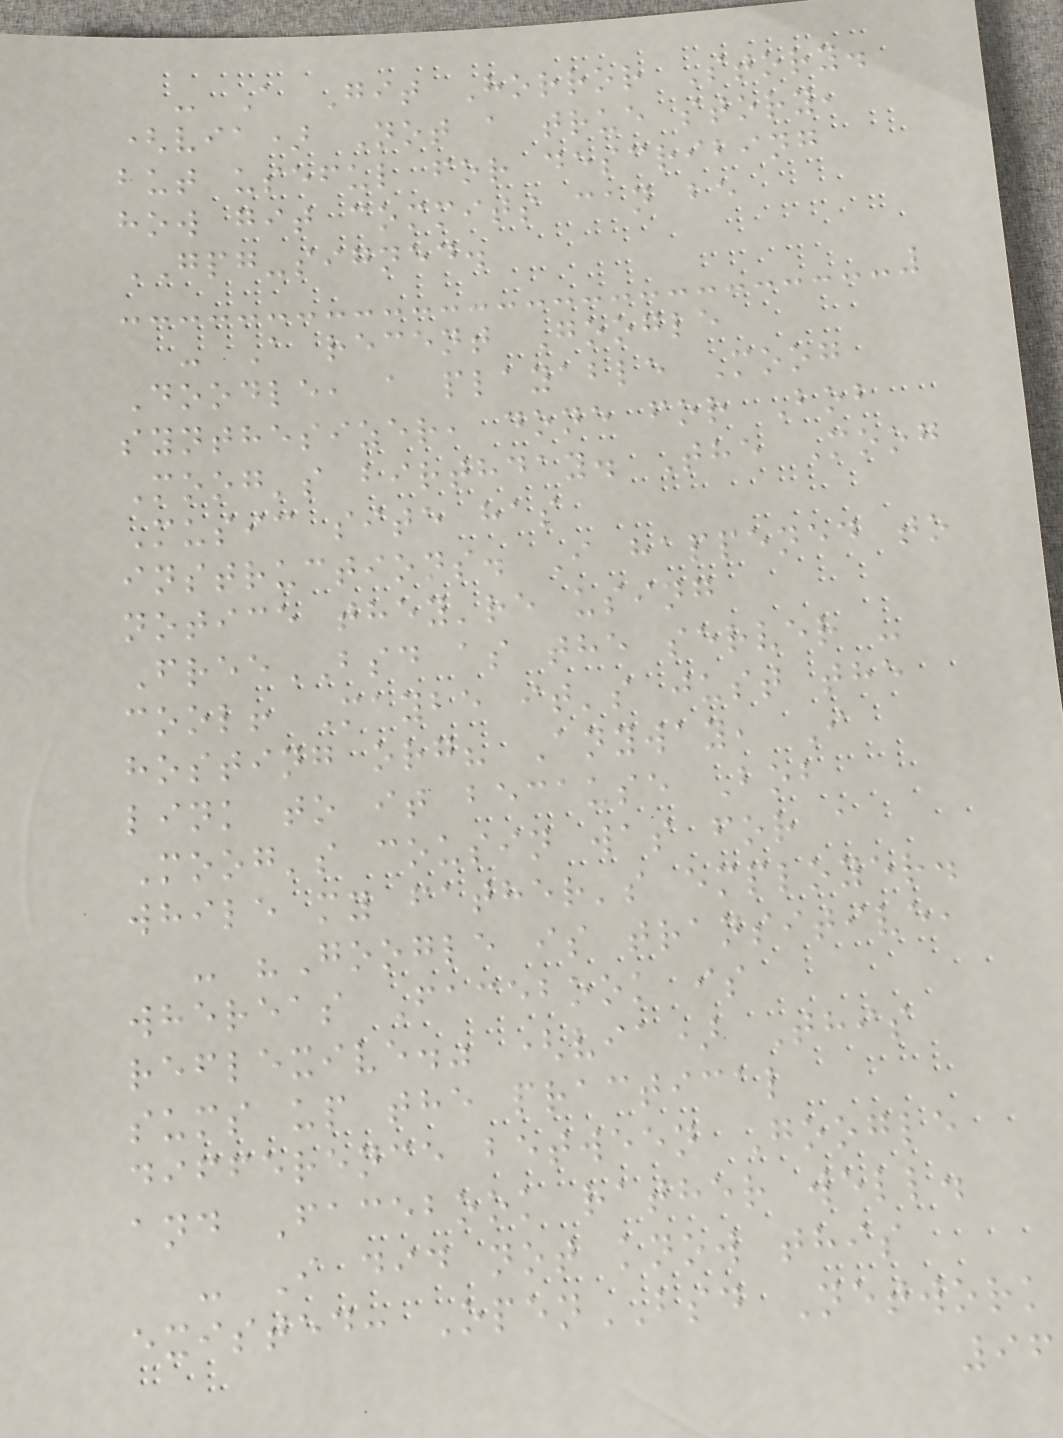- A Git Horror Story.
(via) Not a true story,
but useful for describing
how git commits can be
GPG-signed.
- A recent Google
Doodle, a playable Moog
synthesizer, done for Bob
Moog's birthday. The Moog
Music site has
instructions. I happened to
notice they're using
FreeBSD as the server -
cool! Maybe it's just the
hosting org? Anyway, I
link to it because Bob
Moog's cousin was for a
while my father's employer.
- "Google is transitive,
whereas Facebook is
reflexive." (via) This
sums up the practical
difference between Google
and Facebook rather well.
- I did not know this
existed: OpenBSD Network
96
